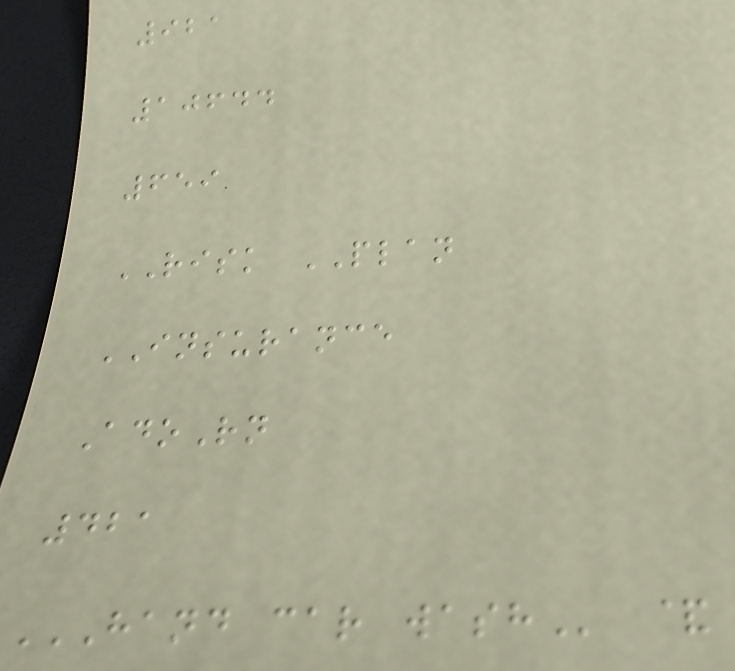921
10644
659
RISK PLAN
INSURANCE
AdoRn
421
HAND CAR WASH &
